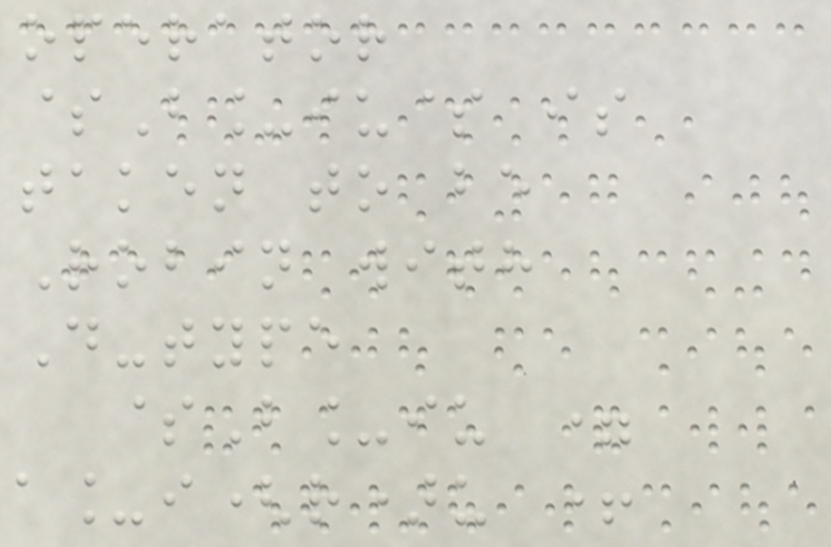operator
$B_iu$ is
taken to be
Robin with
D-type
$B_iu =
a_i(r)u +
